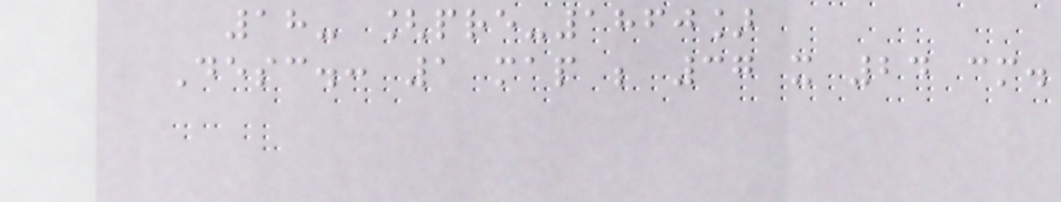18- [pre-1860]
Desc.: 1 map ; 37 x 24 cm.
